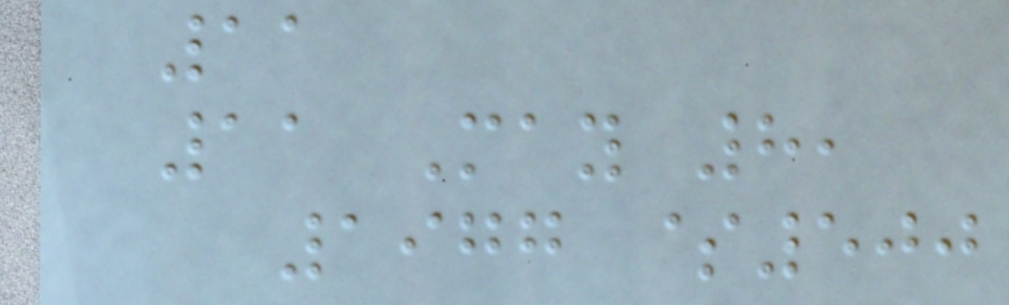11
11 May 8,
1977 $500
